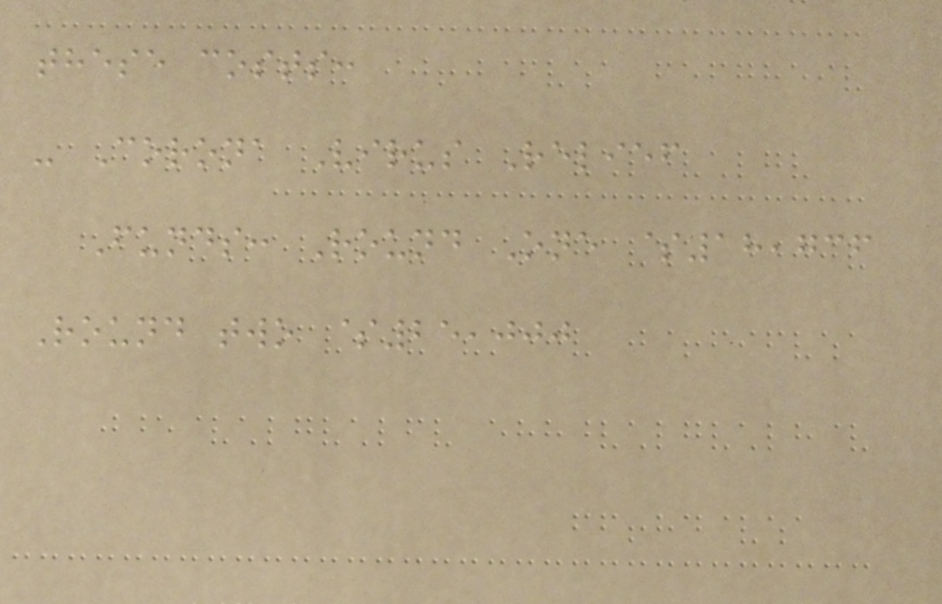these costs:
- Corona Virus Relief
Funds: Round One $18,736
Round two $25,000
